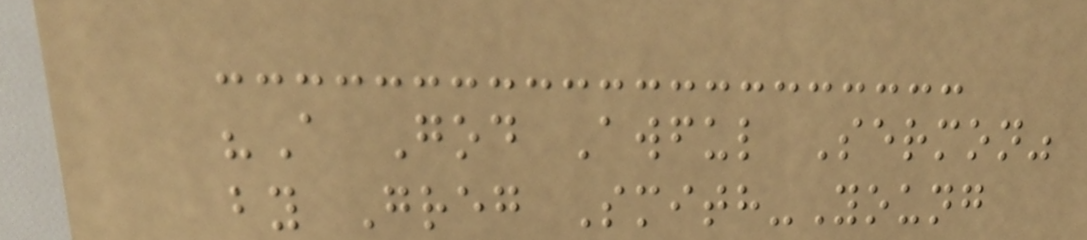"A God Awful Sermon"
by Greg Smith-Young
